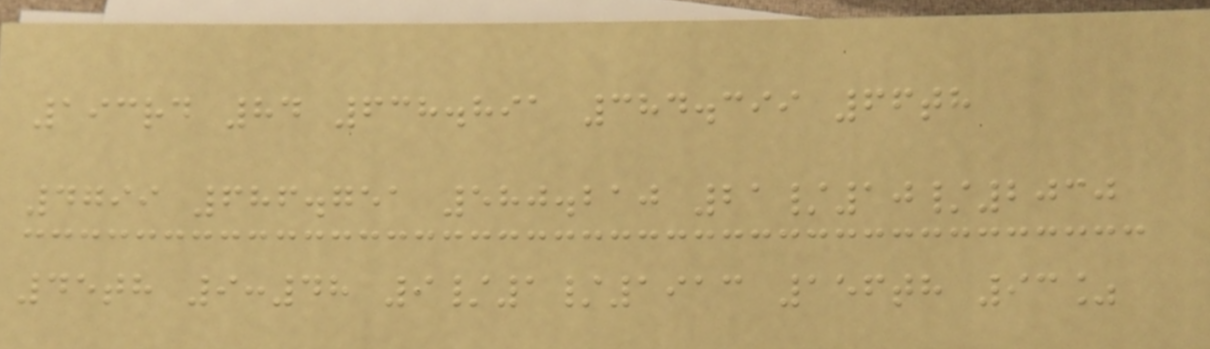193rd 84 638.891 384.399 66th
4799 686.751 580.210 21/10/2030
45th 9:48 9/1/1913 156th 93%
